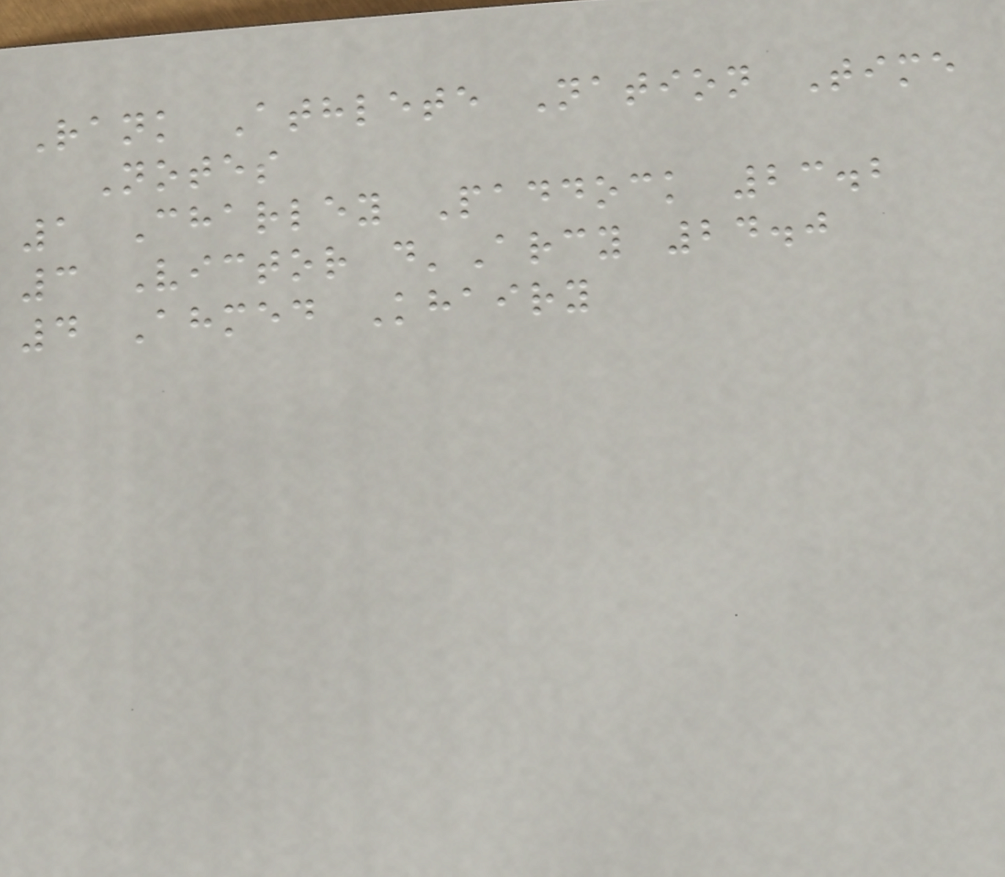Rank Athlete Nation Time
Notes
1 Charley Paddock 23.2
3 Victor d'Arcy 24.0
4 Ahmed Khairy
